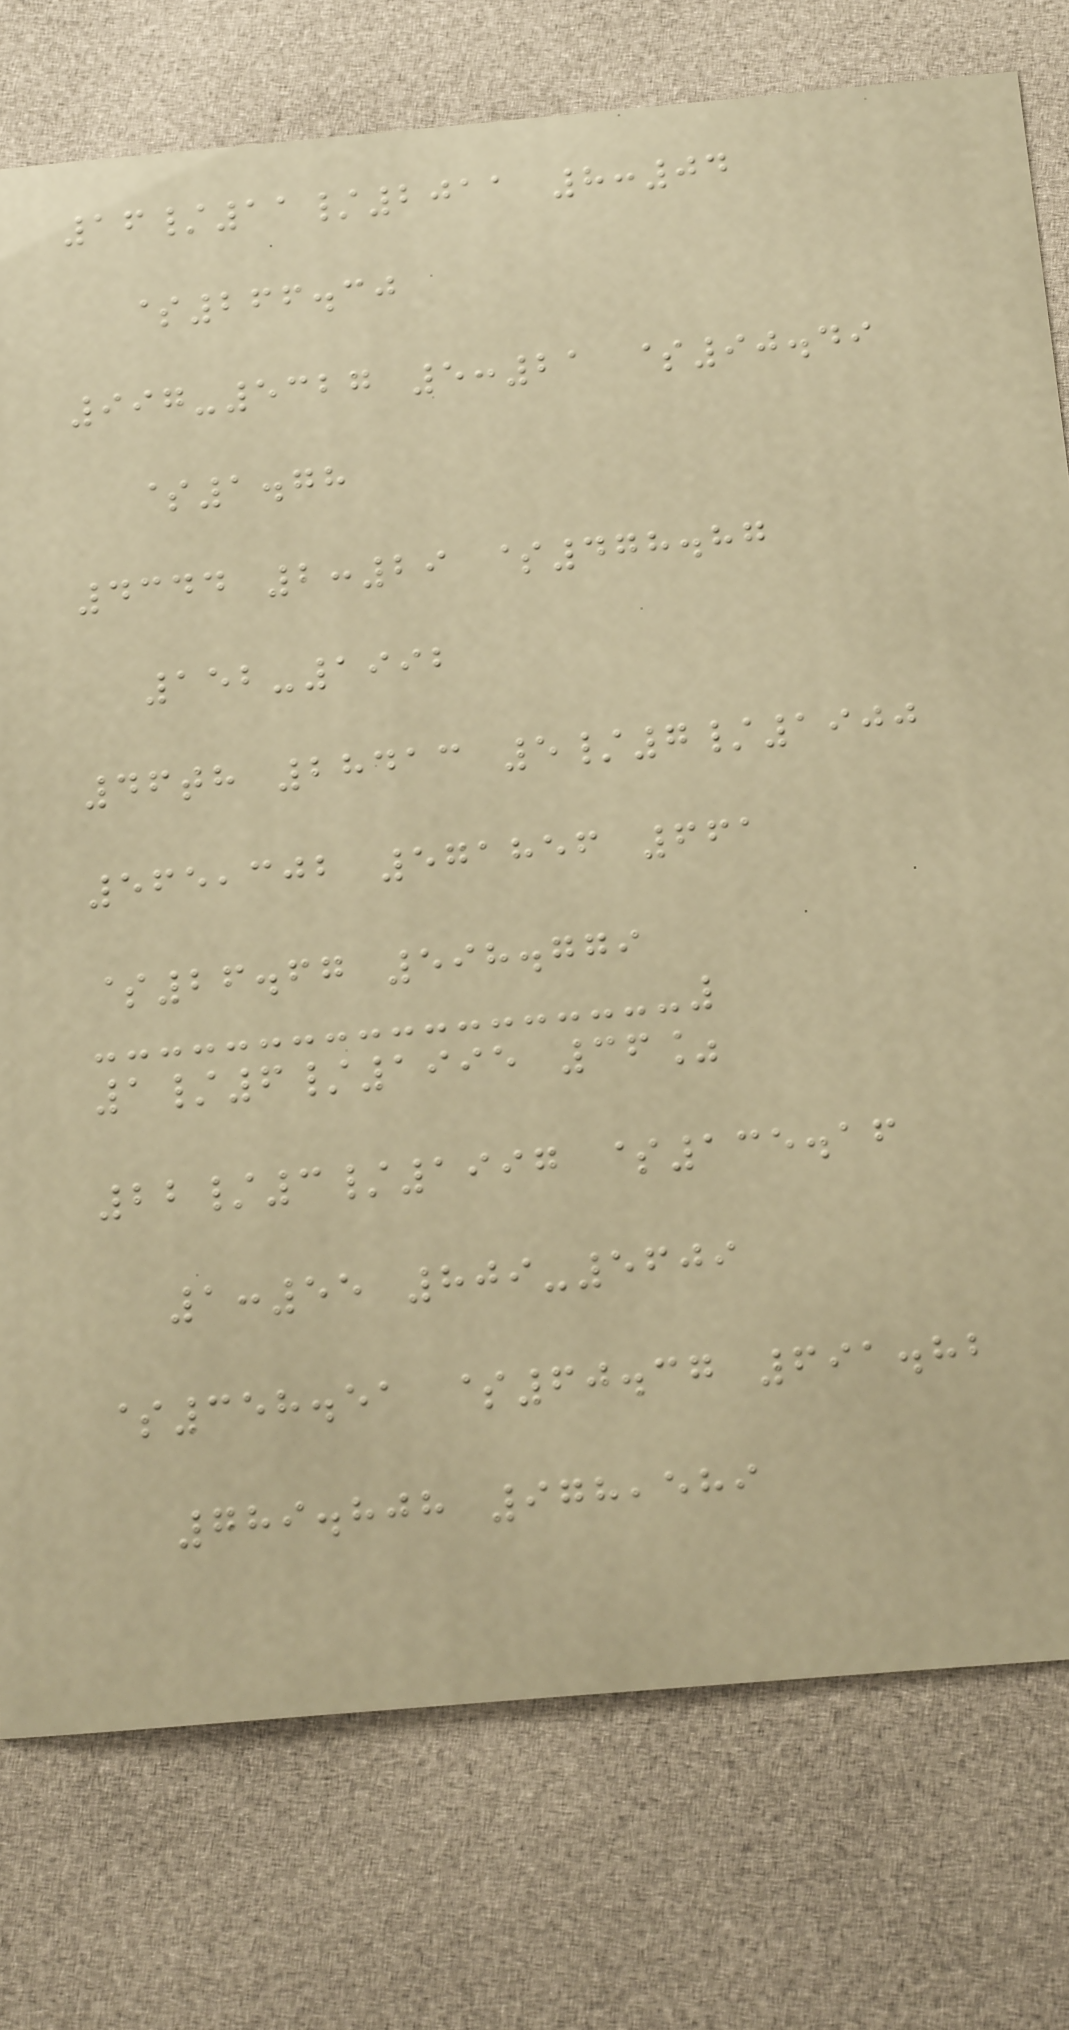16/11/2011 8:04
$266.30
997-5327 5:21 $90.49
$1.78
4344 2:29 $478.87
152-1992
46th 28413 5/7/1900
565,302 571856 661
$26.67 598.779
1/6/1995 36%
22/3/1997 $135.16
1:55 809-5609
$358.51 $60.37 691.82
789.808 978,589
